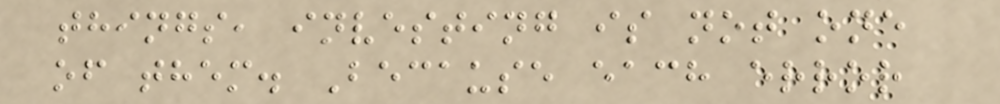things, investing is not one
of them. Because each error
